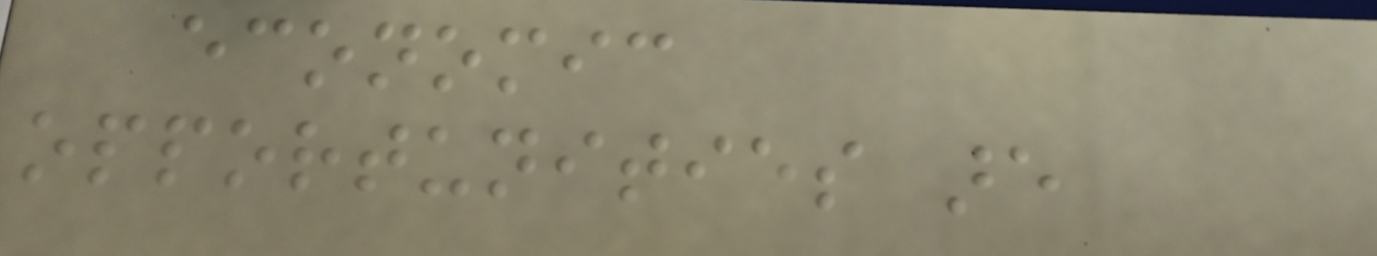economic
opportunities are
